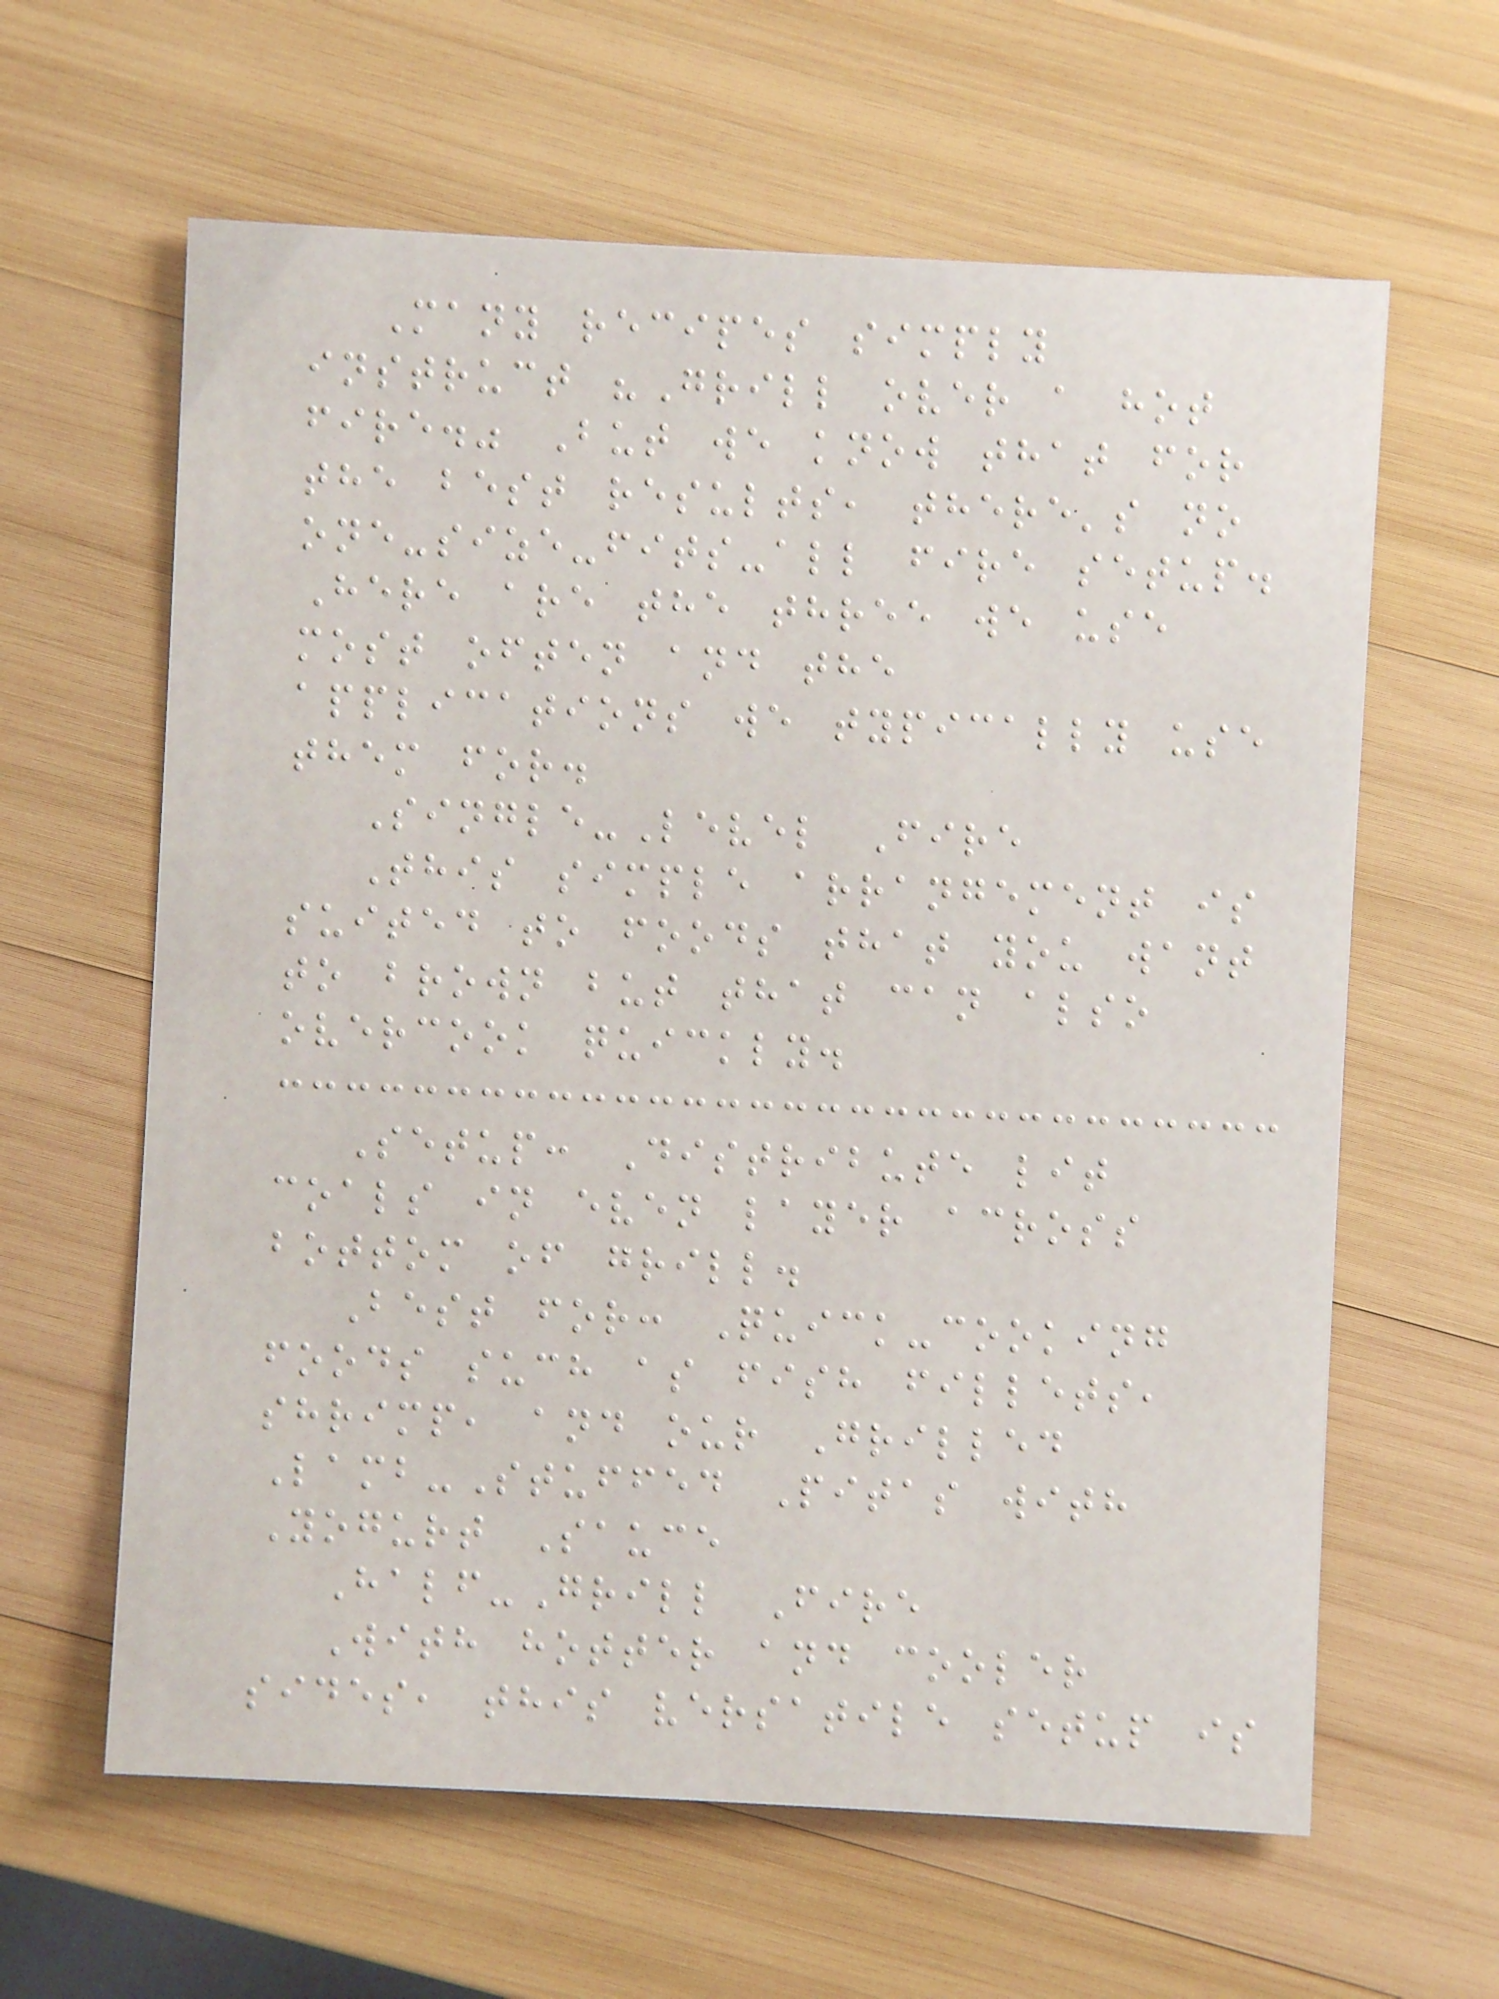Many recipes simply
instruct "Grill over a hot
fire." But we know that for
the best results, there's no
one-size-fits-all fire setup.
Here are the three we use
most often and the
applications we typically use
them for.
Single-Level Fire
This simple arrangement is
suited to foods that you want
to brown but that can also
overcook quickly.
Setup: Distribute lit
coals in even layer across
bottom of grill.
Best for: Quick-cooking
foods such as fish fillets,
shrimp, and our Grilled
Lamb-Stuffed Pitas with
Yogurt Sauce
Half-Grill Fire
With hotter and cooler
sides, this versatile setup is
